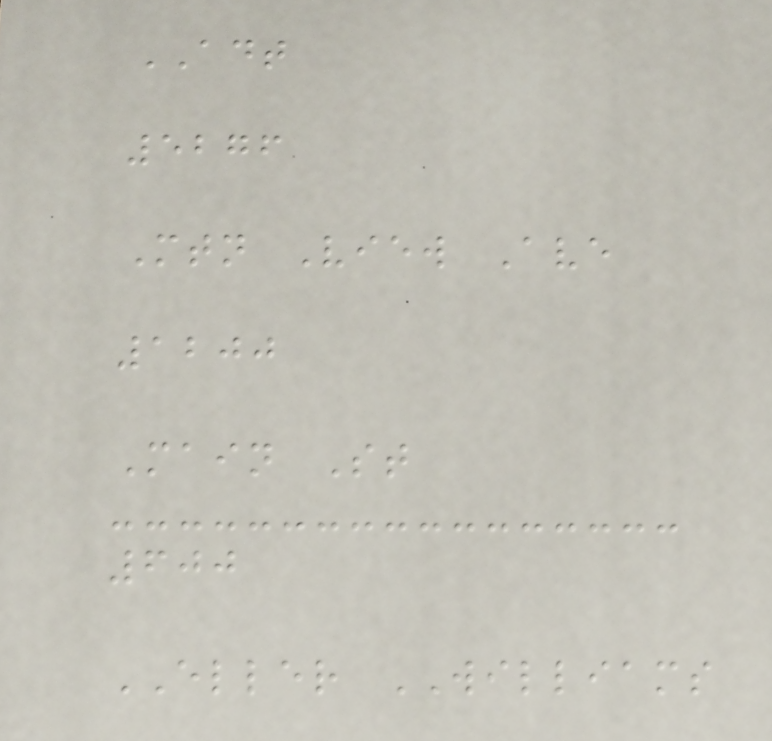ADT
5276
Mtn View Ave
1200
Main St
600
ELLER WILLIAMS
